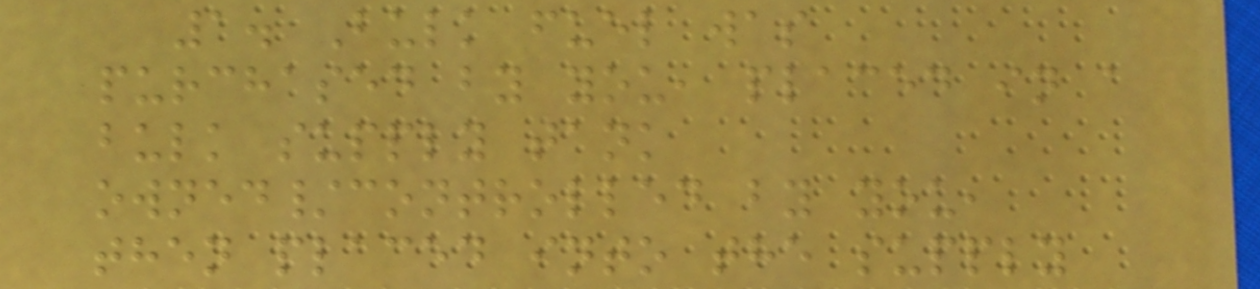1. Bulk fuel was
purchased by you, placed in a
bulk supply tank
owned/controlled by you,
then placed into the supply
